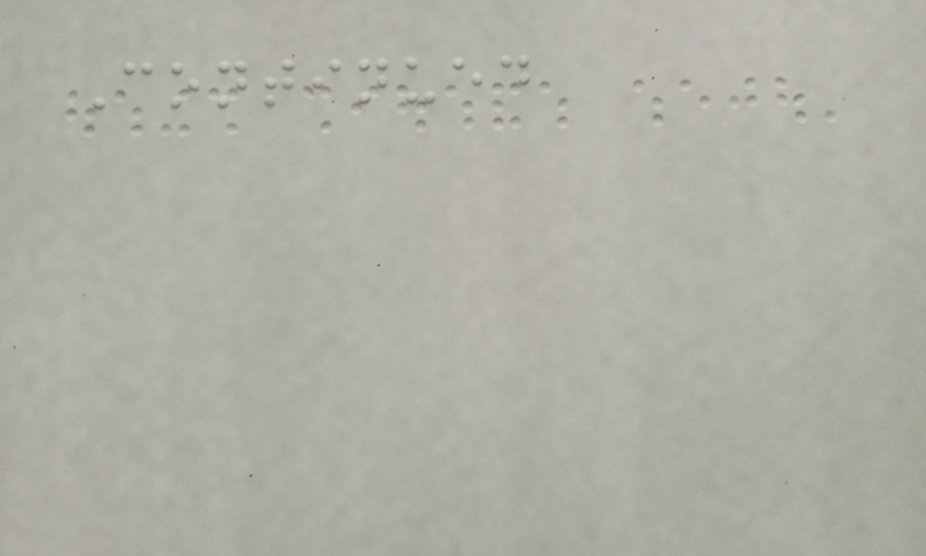Continued
